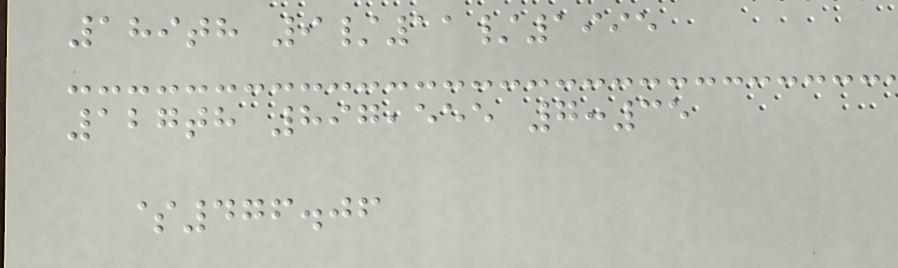189th 9/11/1995
127th 897,555 7:35
$476.06
